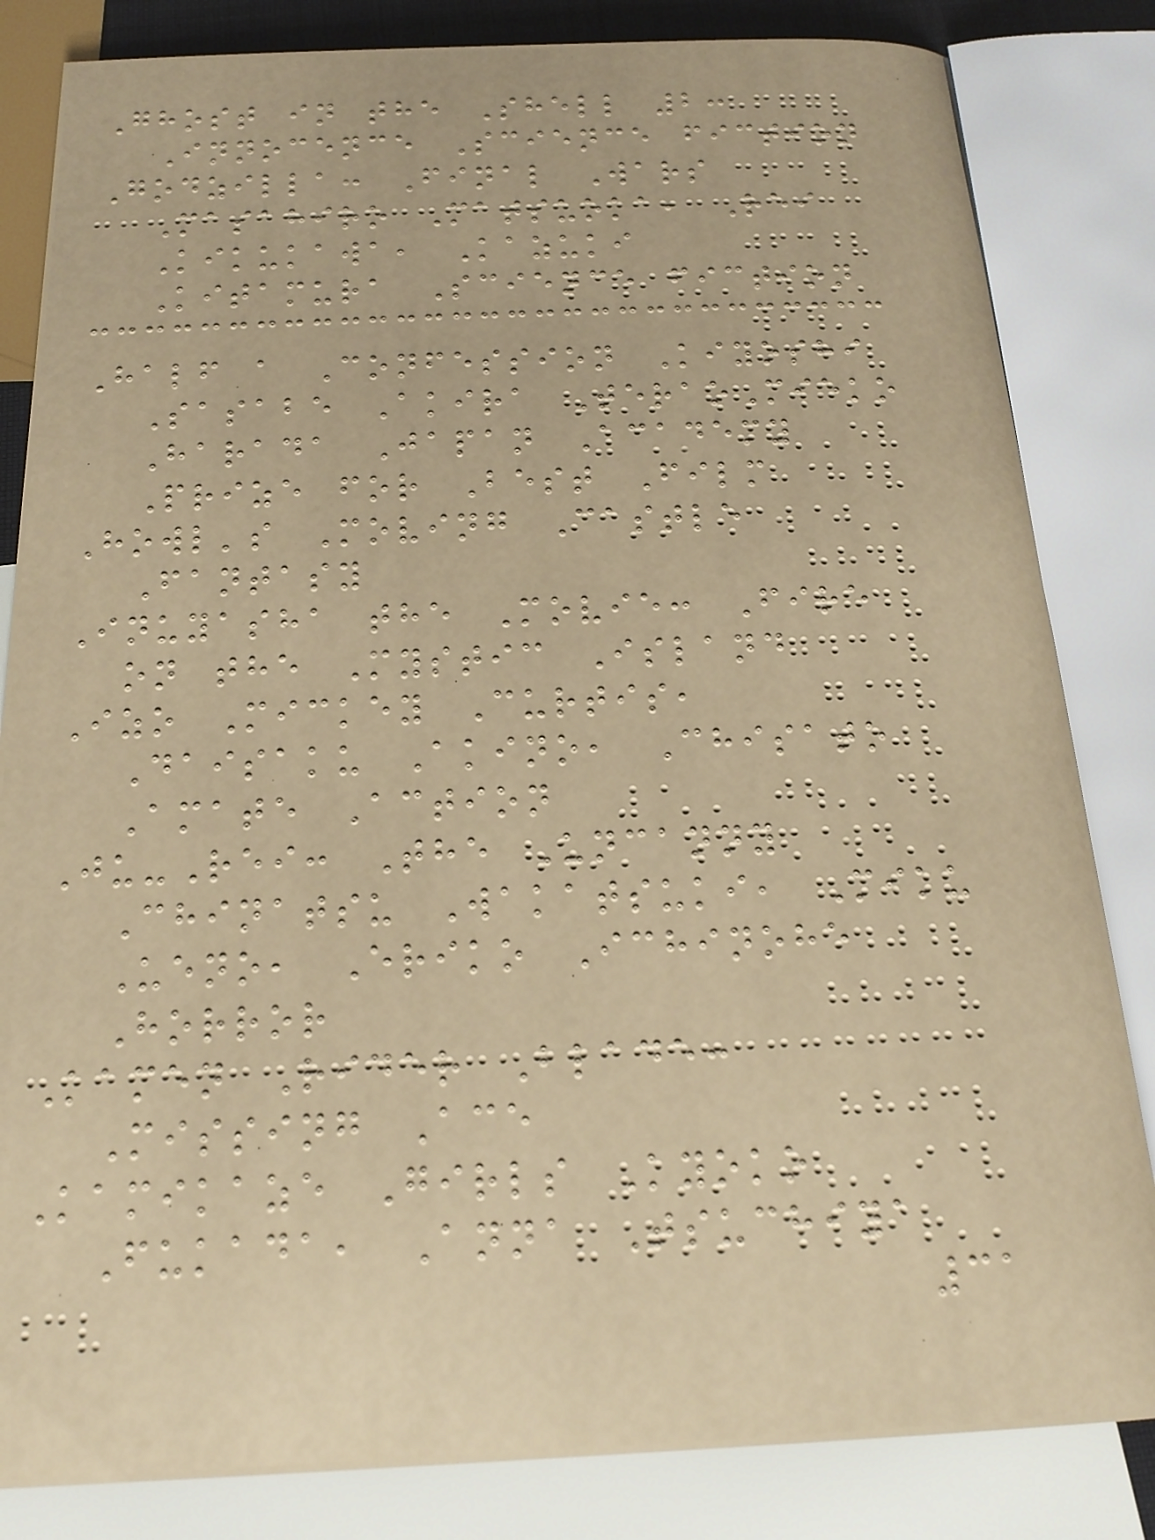Ghost in the Shell 2:
Innocence Science fiction
Godzilla: Final Wars
Masahiro Matsuoka, Rei
Kikukawa, Kazuki
Kitamura Science fiction
Half a Confession Kiyoshi
Sasabe Akira TeraoMieko
Harada Japan Academy
Prize for Best Film
Howl's Moving Castle
Fantasy
Inuyasha the Movie: Fire
on the Mystic Island
Izo Mickey Curtis,
Daisaku Akino, Chisato
Amate Action
Ju-Rei: The Uncanny
Chinatsu Wakatsuki, Miku
Ueno, Eriko Ichinohe
Horror
Kamen Rider Blade:
Missing Ace
Kamikaze Girls Kyoko
Fukada, Anna Tsuchiya
31
